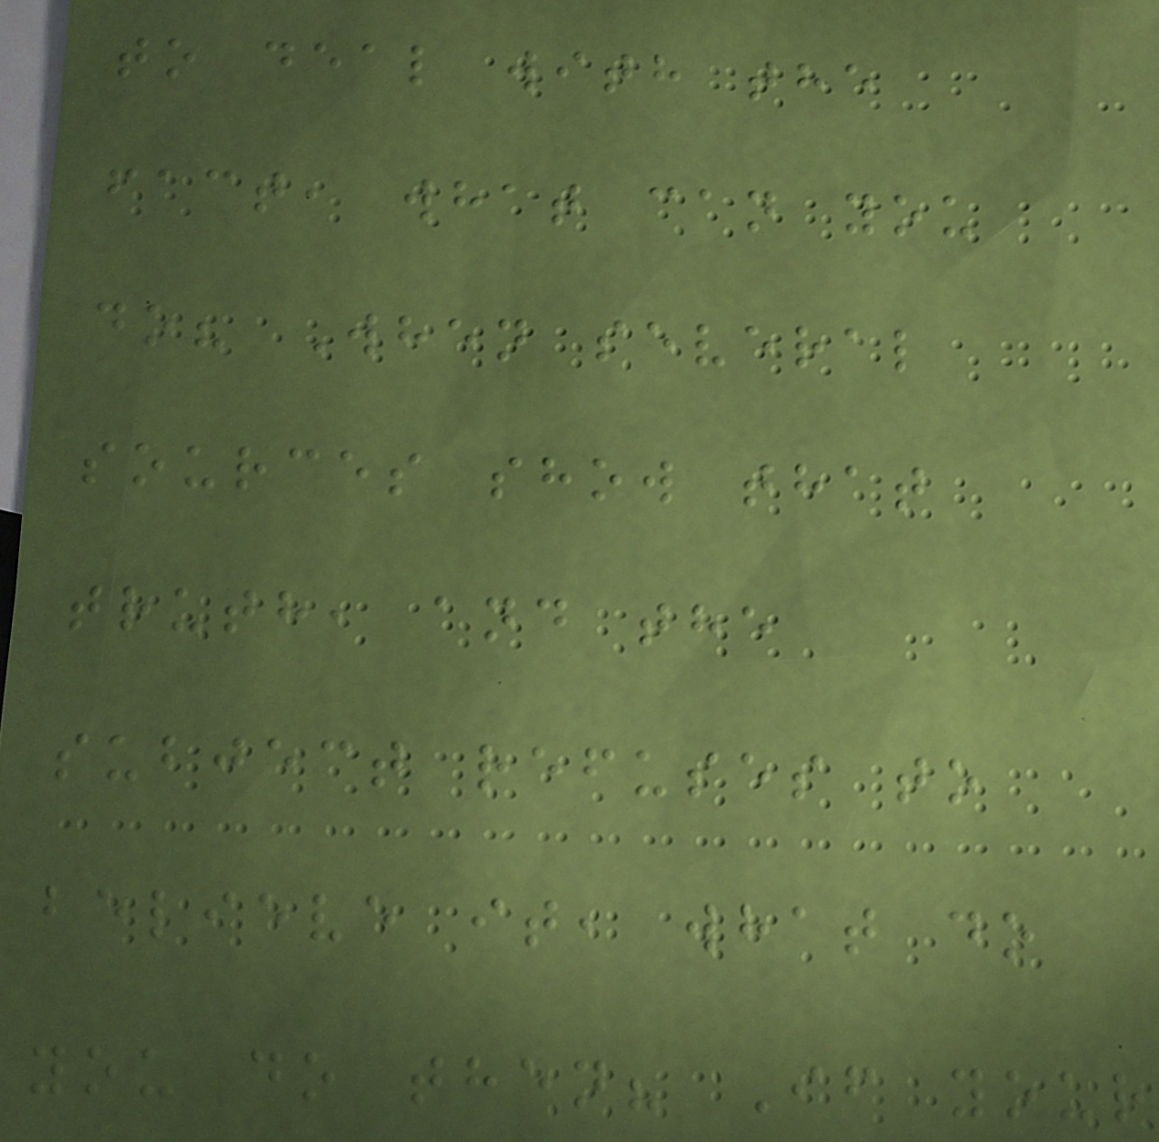to deal with the
fact, what can you
do? When several
sources show that
truth, and the
subject refuses to
believe it, what do
you do then? If your
